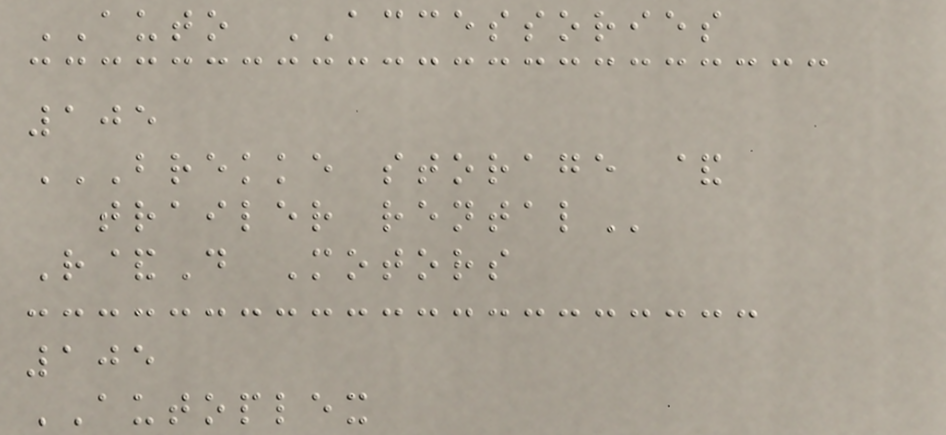AUTO ACCESSORIES
105
BREKKE STORAGE &
TRAILER RENTAL
R&D Motors
105
AUTOPLEX
